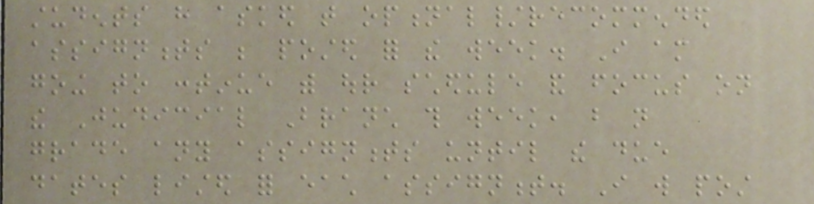students have asked that optional/recommended
assignments be posted for the week. I am
going to continue with our schedule and focus on
the Judicial Branch this week, but not
grade any assignments until the due
dates listed for each assignment. I will post
